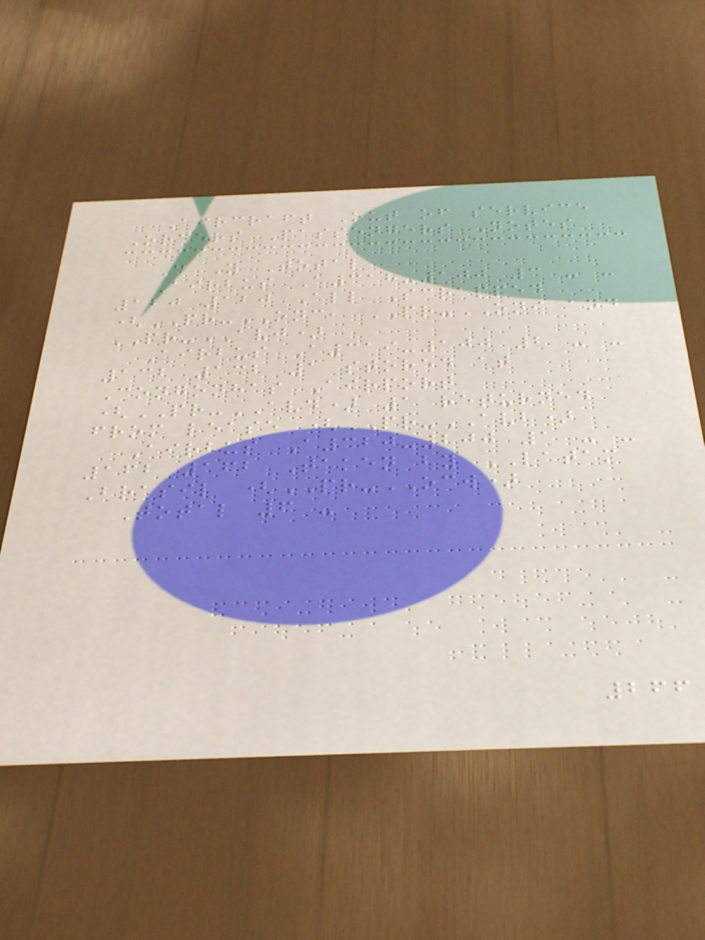Aircraft Out of service
Orders Passengers Notes
C Y Total
Airbus A318-100 3 - -
120 120 All Scrapped
(PR-ONC, PR-ONI and
PR-AVJ)
Airbus A319-100 2 - -
132 132 1 stored at
Congonhas Airport
(PR-AVD) 1 returned
from lease (PR-AVB)
Airbus A320-200 1 - -
162 162 Taken by LATAM
Brasil (PR-OCW)
Total 6 -
266
